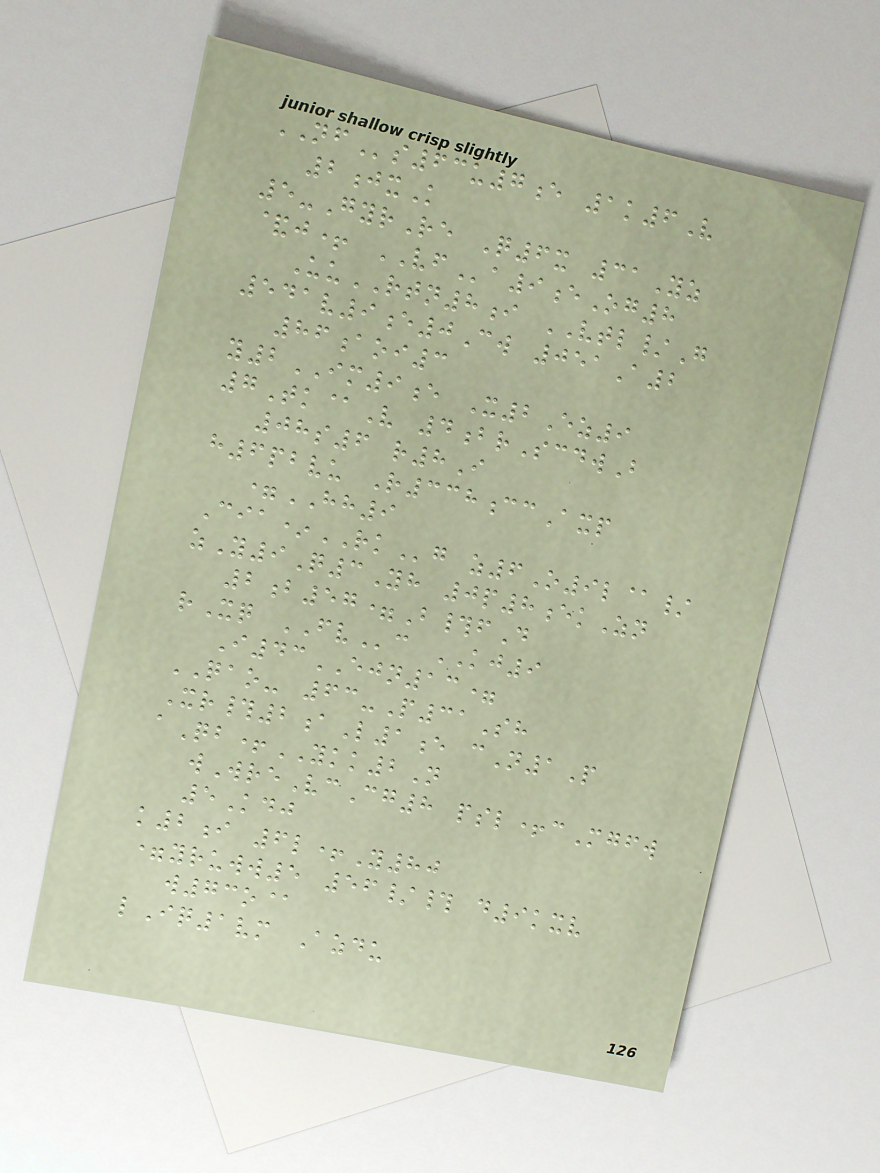NFs63u7e 1k6V
2jxK
5-GyrRe Q6x 31Yz
&j+ VFa9eOg8
UuRTN8i VTL/G
541v9e0Cw 051A2
86aoi3
y2IM9e X2Ez9
7Tk@V 4brScdwB
08s6 r8I
h6pbvu R338ccAxp
=HH9
Cia*RKg z6O9l@/
zY9Q3Yh 0p8ekZn
2b57=B#fD
rXq FVc KJ9
I43EJN13=
QAO- 63-P31Sh
Xr#2aL1e cN1P
aQb+YKK2N
wWreVcCg8 psl+cMgfw
5Kdj
k2i 6l+Y80
=yruww5 56/# d9kxv
w73o@
lIq1vm Azdu
